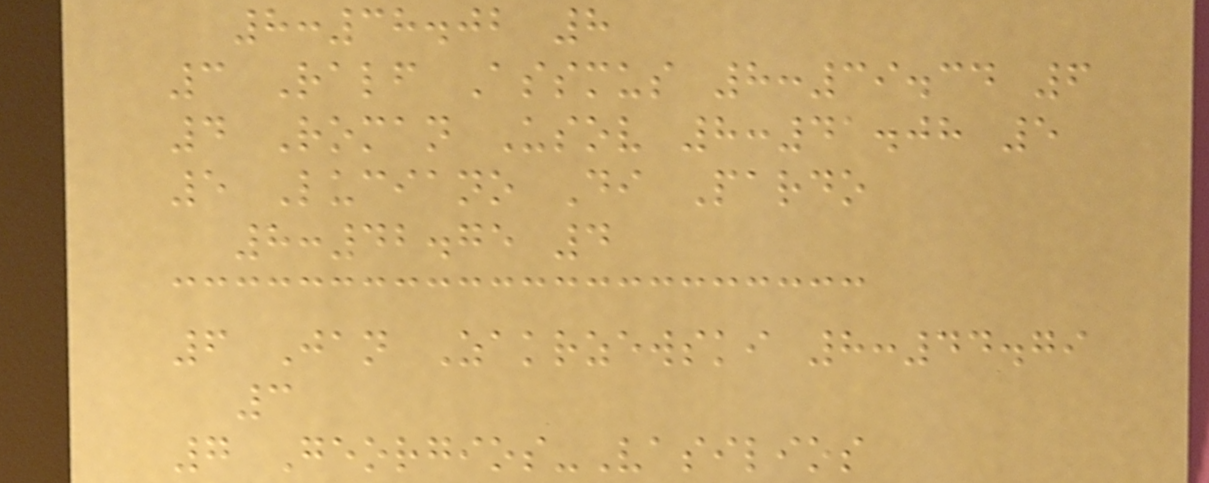8:38.02 8
3 Ralf Assmus 8:39.34 6
4 Roman Usov 8:41.08 5
5 Luciano Di Pardo
8:42.75 4
6 Jan Zakrzewski 8:44.79
3
7 Georgios-Vasilios
